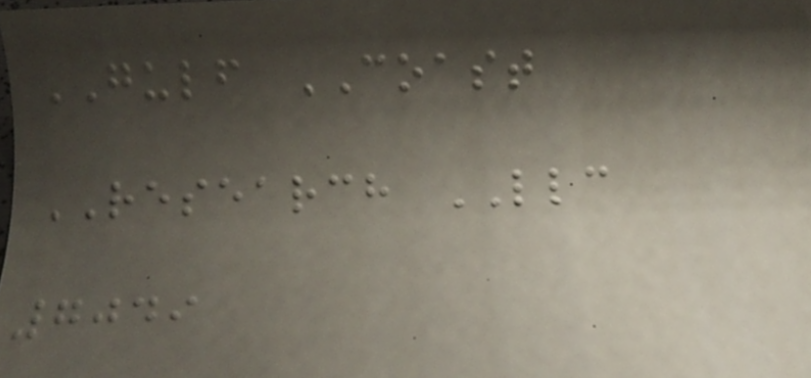GULF COAST
RESEARCH LLC
7049
